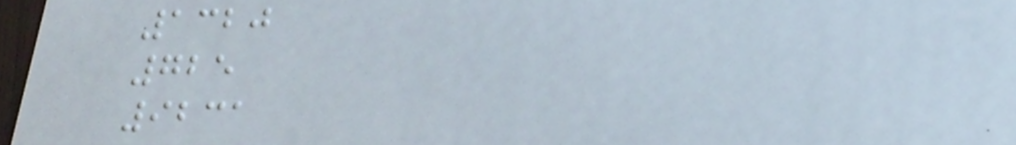1320
725
9231
